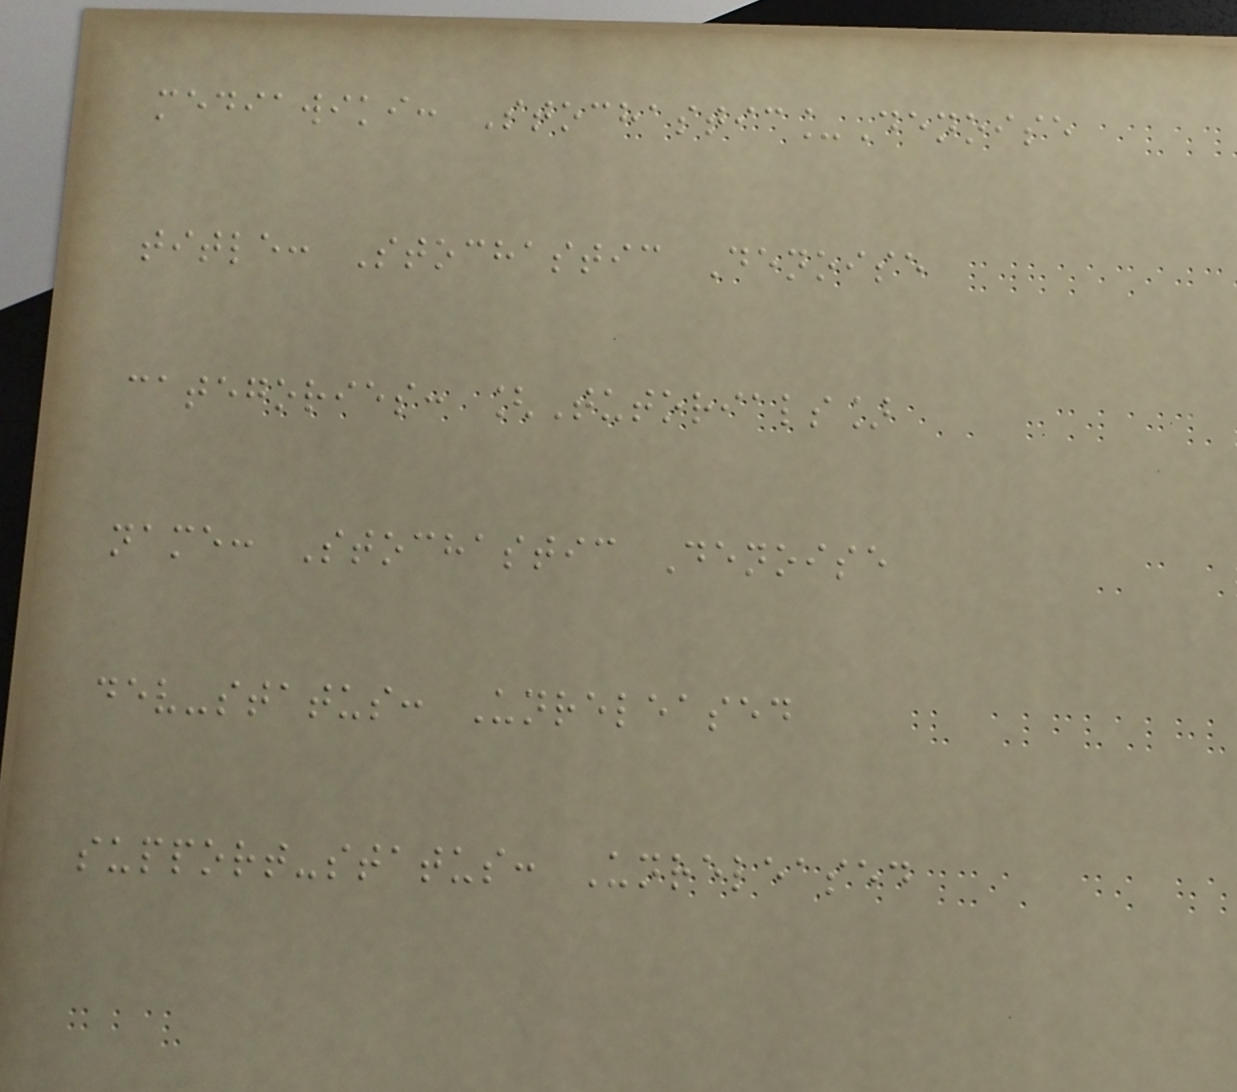mediawiki: Stochastic_Denoise
title: Stochastic Denoise
categories: [Tutorials]
name: Stochastic Denoise
dev-status: Unreleased
support-status: Unreleased
